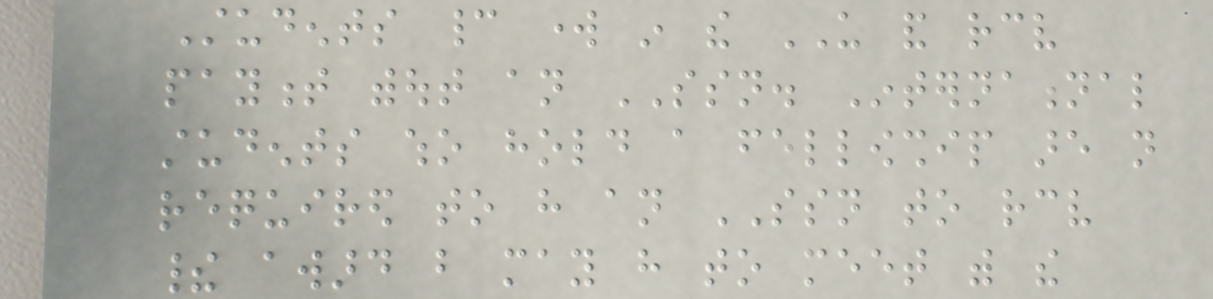Students cannot work in the US and receive
payment without an SSN. International
students who hold a fellowship are not
required to have an SSN to receive
their award but may have to meet with the
